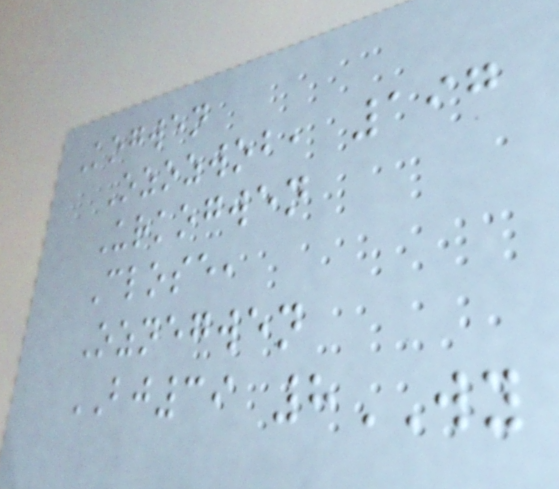Kogwen
Ozozwob, 197
Urkogwen
Close,
Oznegwen
BJ39 8WY
